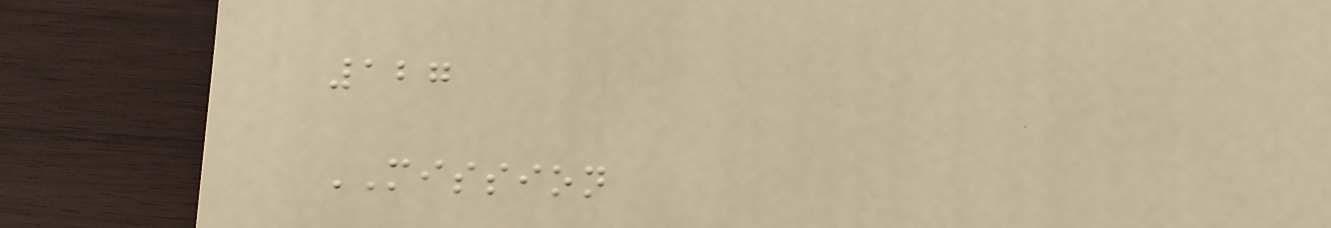127
MISSION
